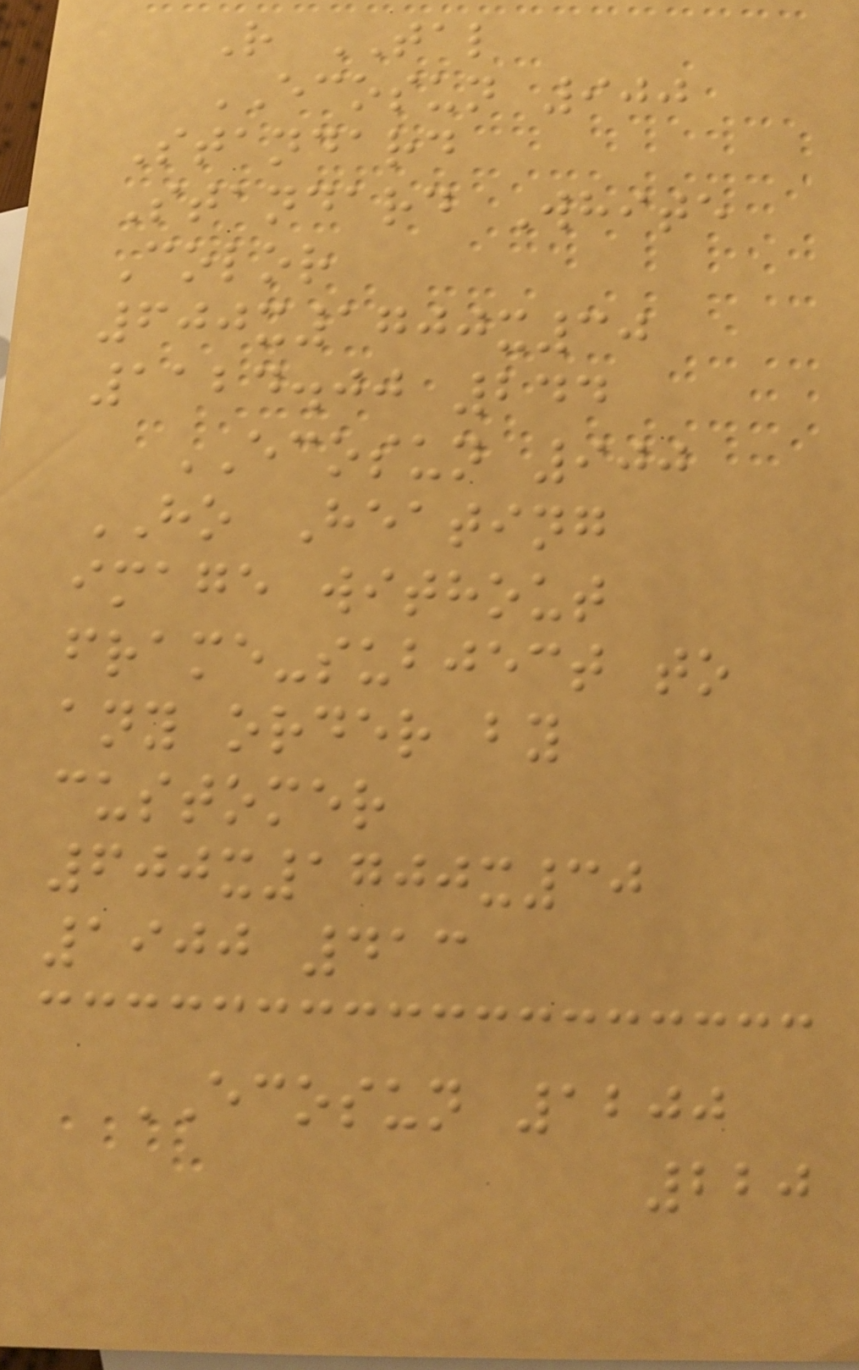R TAL
ECOSUN 900
Standard
Standard White
Color
600x1700x30
1124.00 244
ECOSUN 900
HO Heating
image without
frame-subject to
any order by
customer
600x1700x30
1900 413
ECOSUN 1200
220
